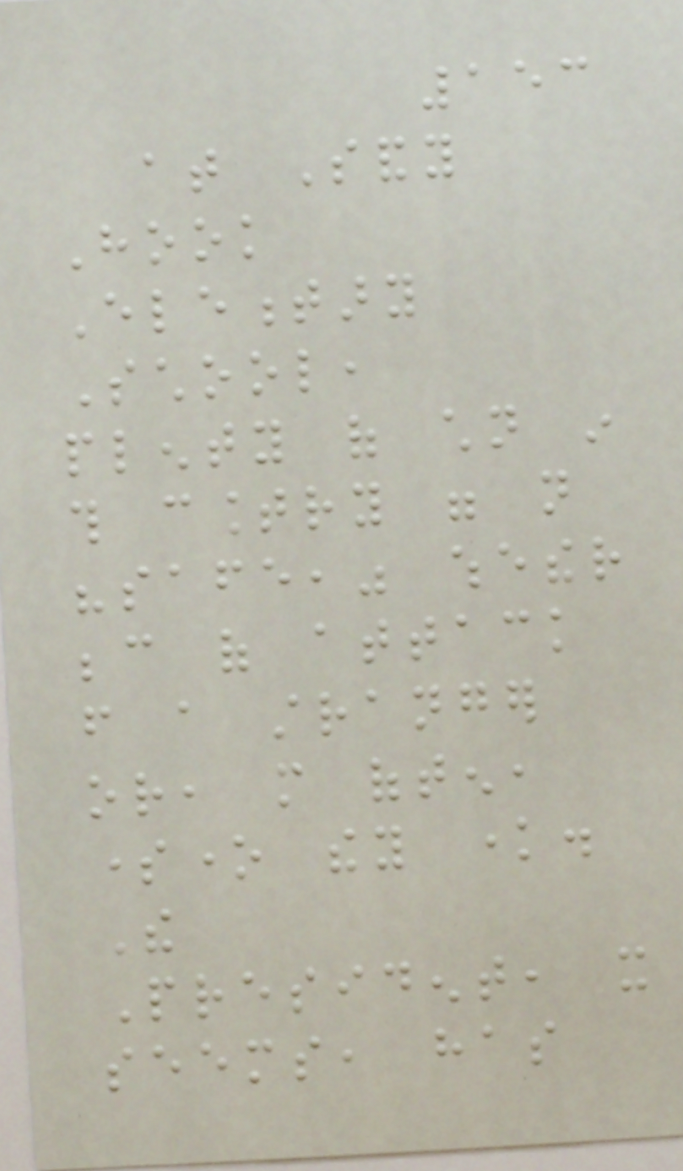153
at Sandy
Hook
Elementary
School,
plenty of children in
this country were not
"safe," whether
because of attack
from a stranger
or, more often,
someone they know.
The
President, it
seems, has
